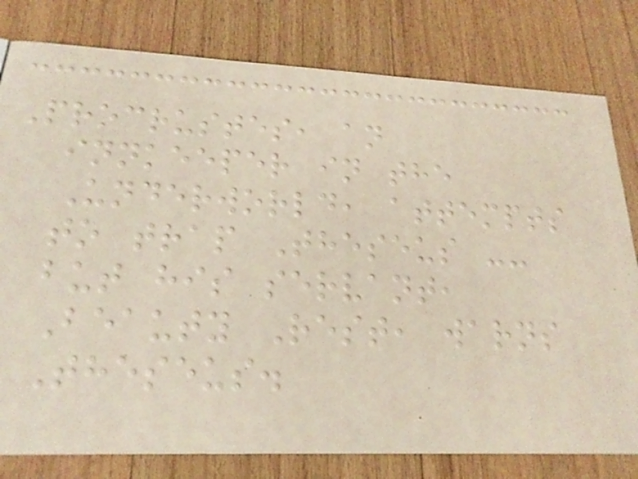Procrustes, an
innkeeper in the
Underworld, attempts
to trap Theseus --
but his servant,
Beauty Rest, warns
Theseus.
